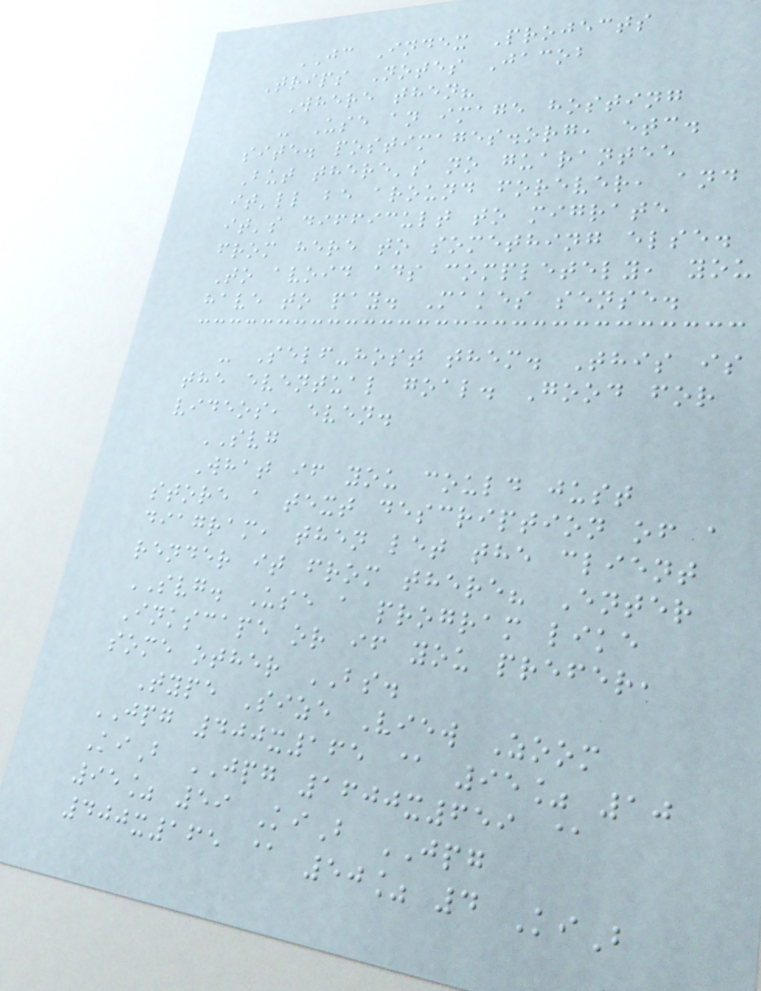JC Index Projects
Trips Notes Jacob
Where then?
- Use an image hosting
site. postimages.org, etc.
But there's no guarantee
it'll be around forever, and
it's difficult to migrate
from here to something else.
To avoid ads completely, you
have to pay. Makes sense.
- Self-host them. This is
the eventual goal. Good for
videos, even.
SVG
What if you could just
store a text description of a
diagram, then let the client
render it from there? Enter
SVG. Use a program like
Inkscape or if you prefer,
some other BS.
Type Size View Zoom
JPG 400x165 @ 95% 10
KiB JPG 1600x659 @
95% 59 KiB JPG
400x165 @ 50% 4 KiB
